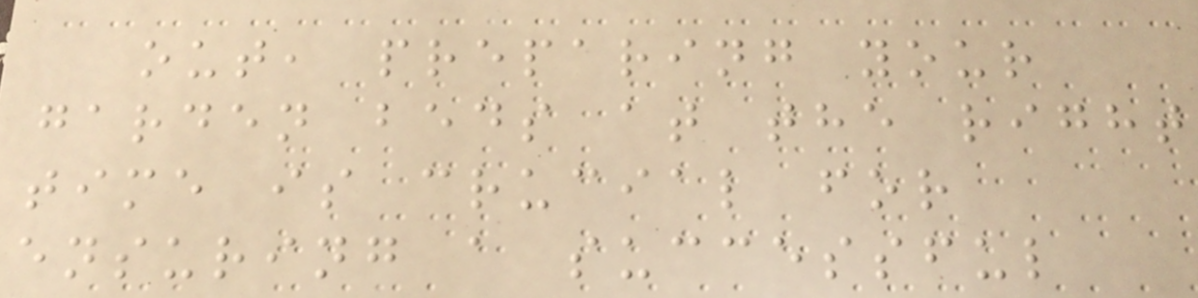out, preparing your
garden beds at the right
time is crucial for
ensuring a successful
